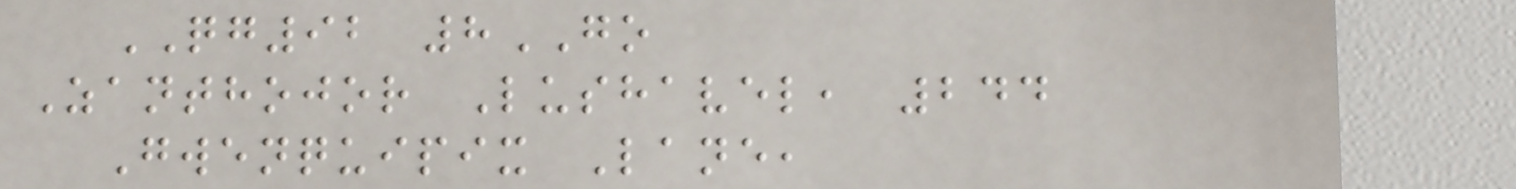QG92 8GO
Zanthojor Lushavel, 244
Gwenquipix Lane,
